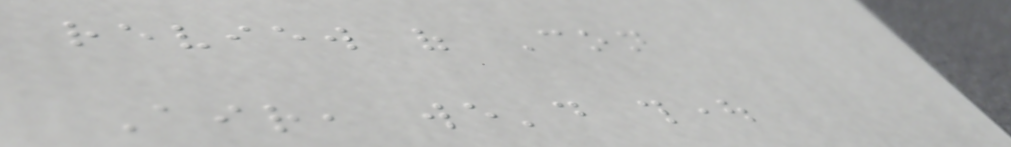review of Con
Air, we'd thought
